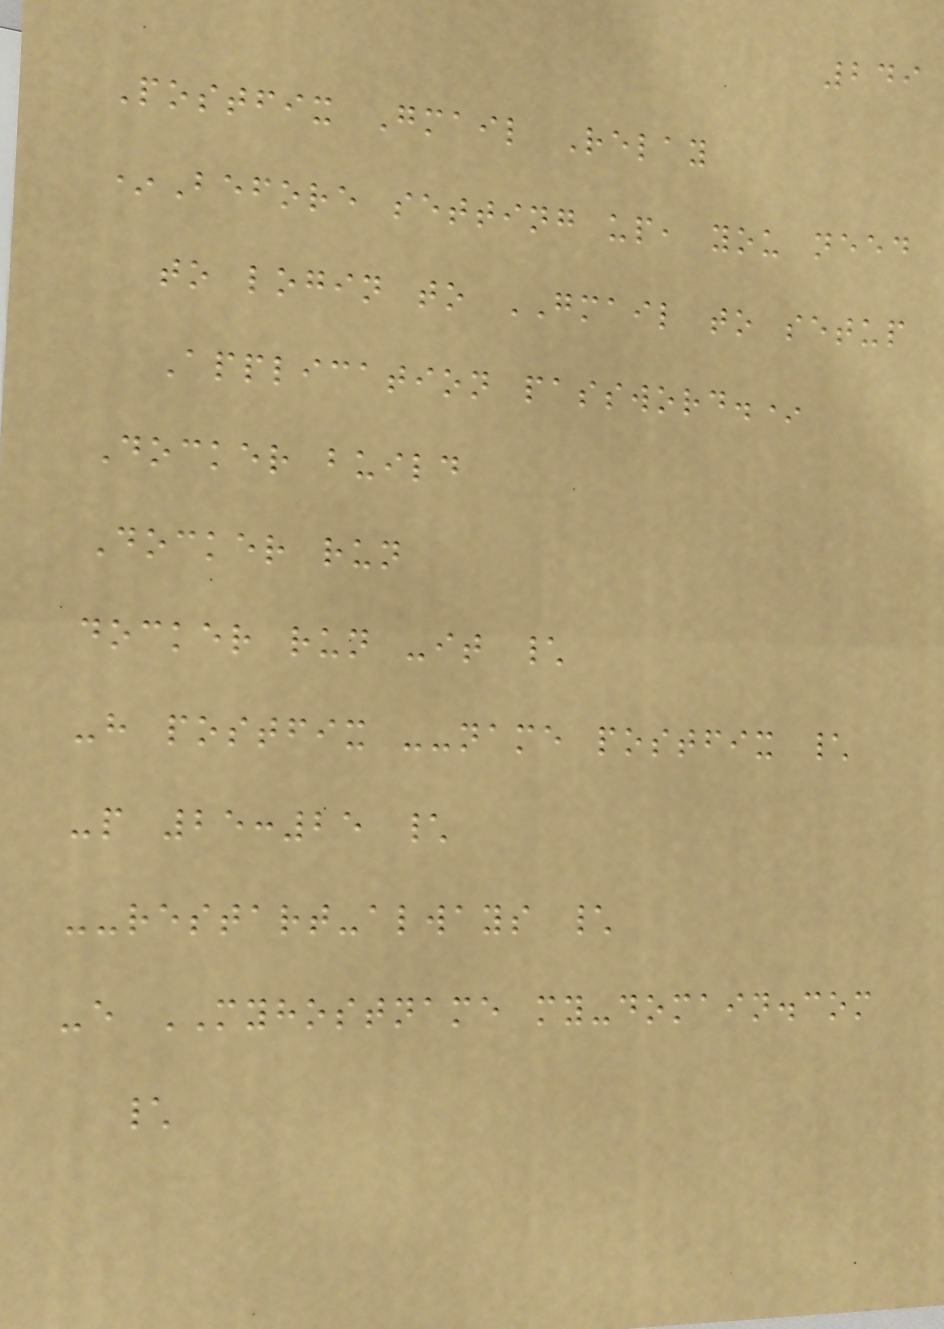249
Postfix Gmail Relay
*Before setting up, you need
to login to GMAIL to setup
Application password.*
Docker build
Docker run
docker run -it \
-h postfix --name postfix \
-p 25:25 \
--restart-always \
-e MYHOSTNAME my-domain.com
\
